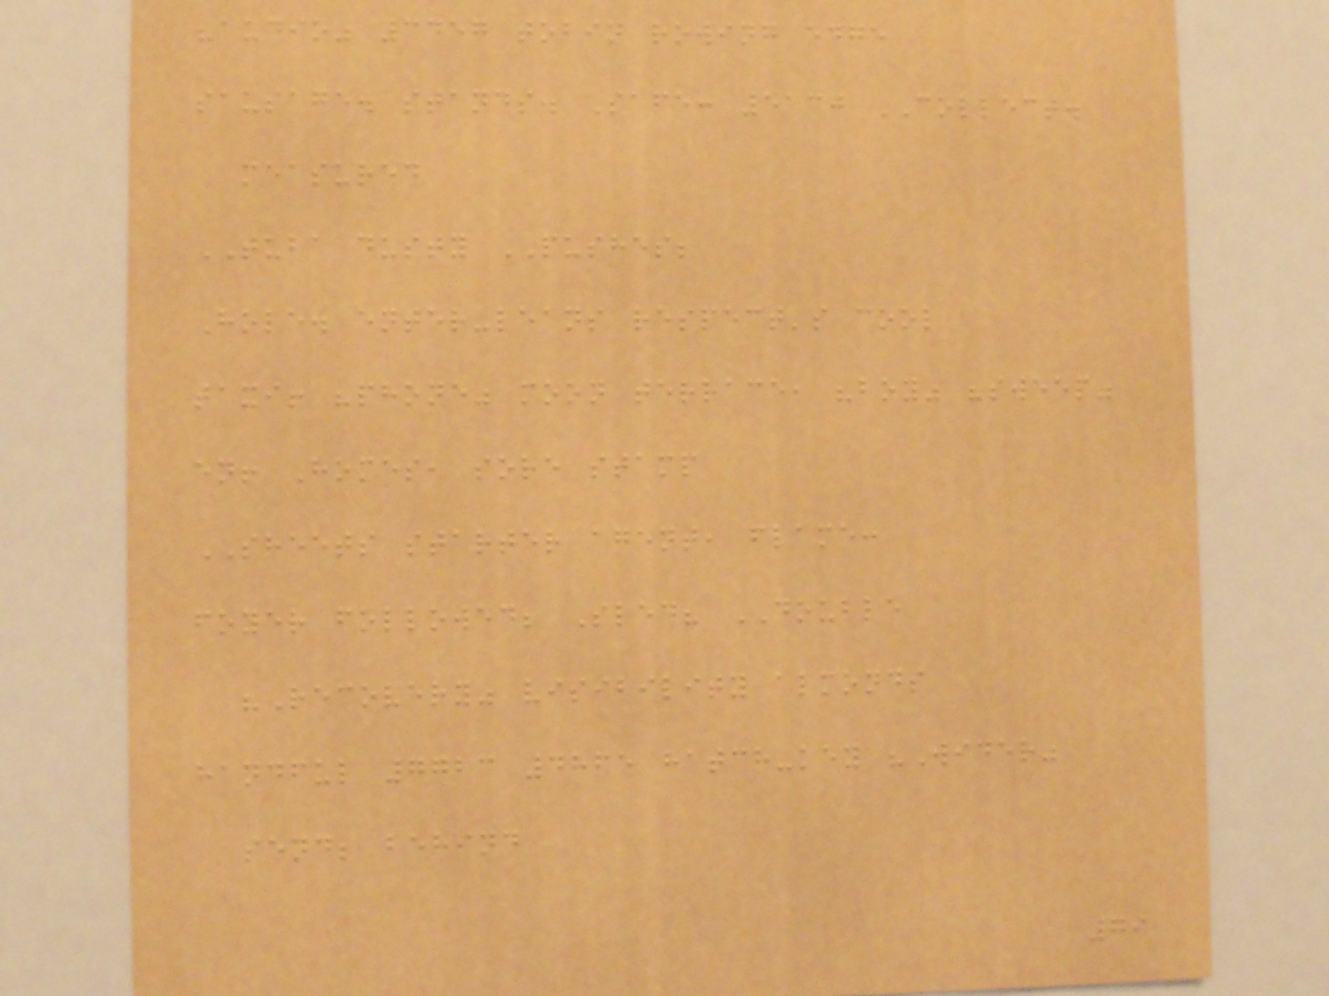"audio" 3457 tobin rowing edge
sausage. stands. Safe: 5130 COLLECT.
measured
TUBA dusty PUSHES;
Hole. enter-leans respect's cool
taxi! "phone" moon terrace, "boy" "sweep"
en! Homes, sore stamp
SHEETS starter agent, flame:
foyer followed; Sled? DOUBLE
"Recovery" visibility almonds
handful 7723 4865 hatch-key "Wider"
send; behind
79
